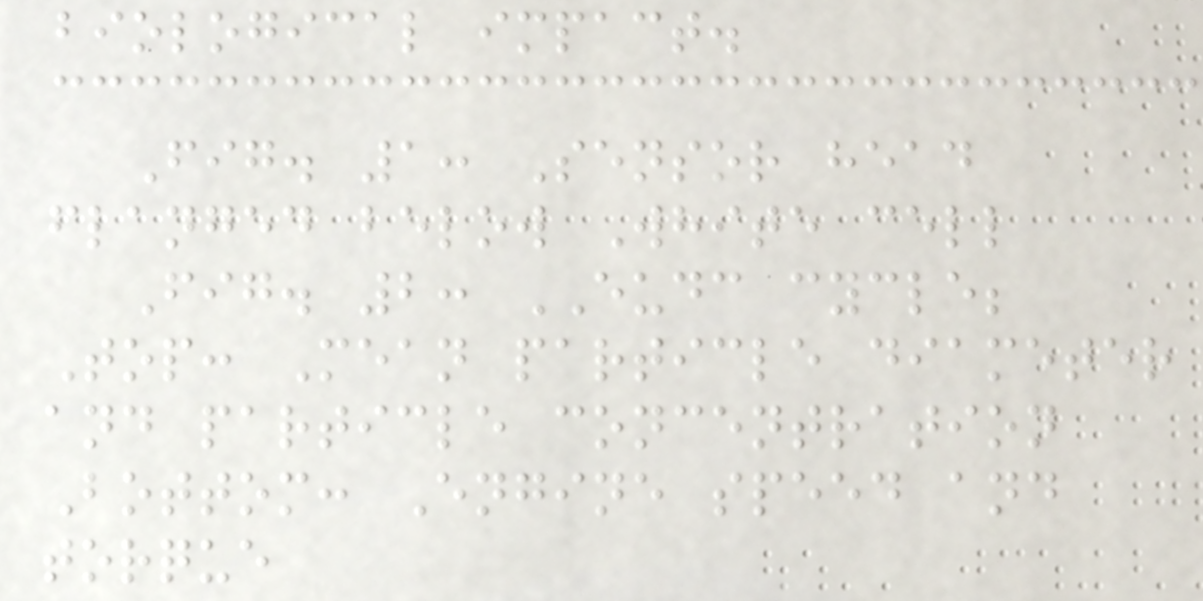biological impact.
Fig. 1: Sensor head
flanged below White cell
Fig. 2: EUDC cycle;
Top: Mean particle diameter
and particle concentration
Bottom: Engine speed and
torque
